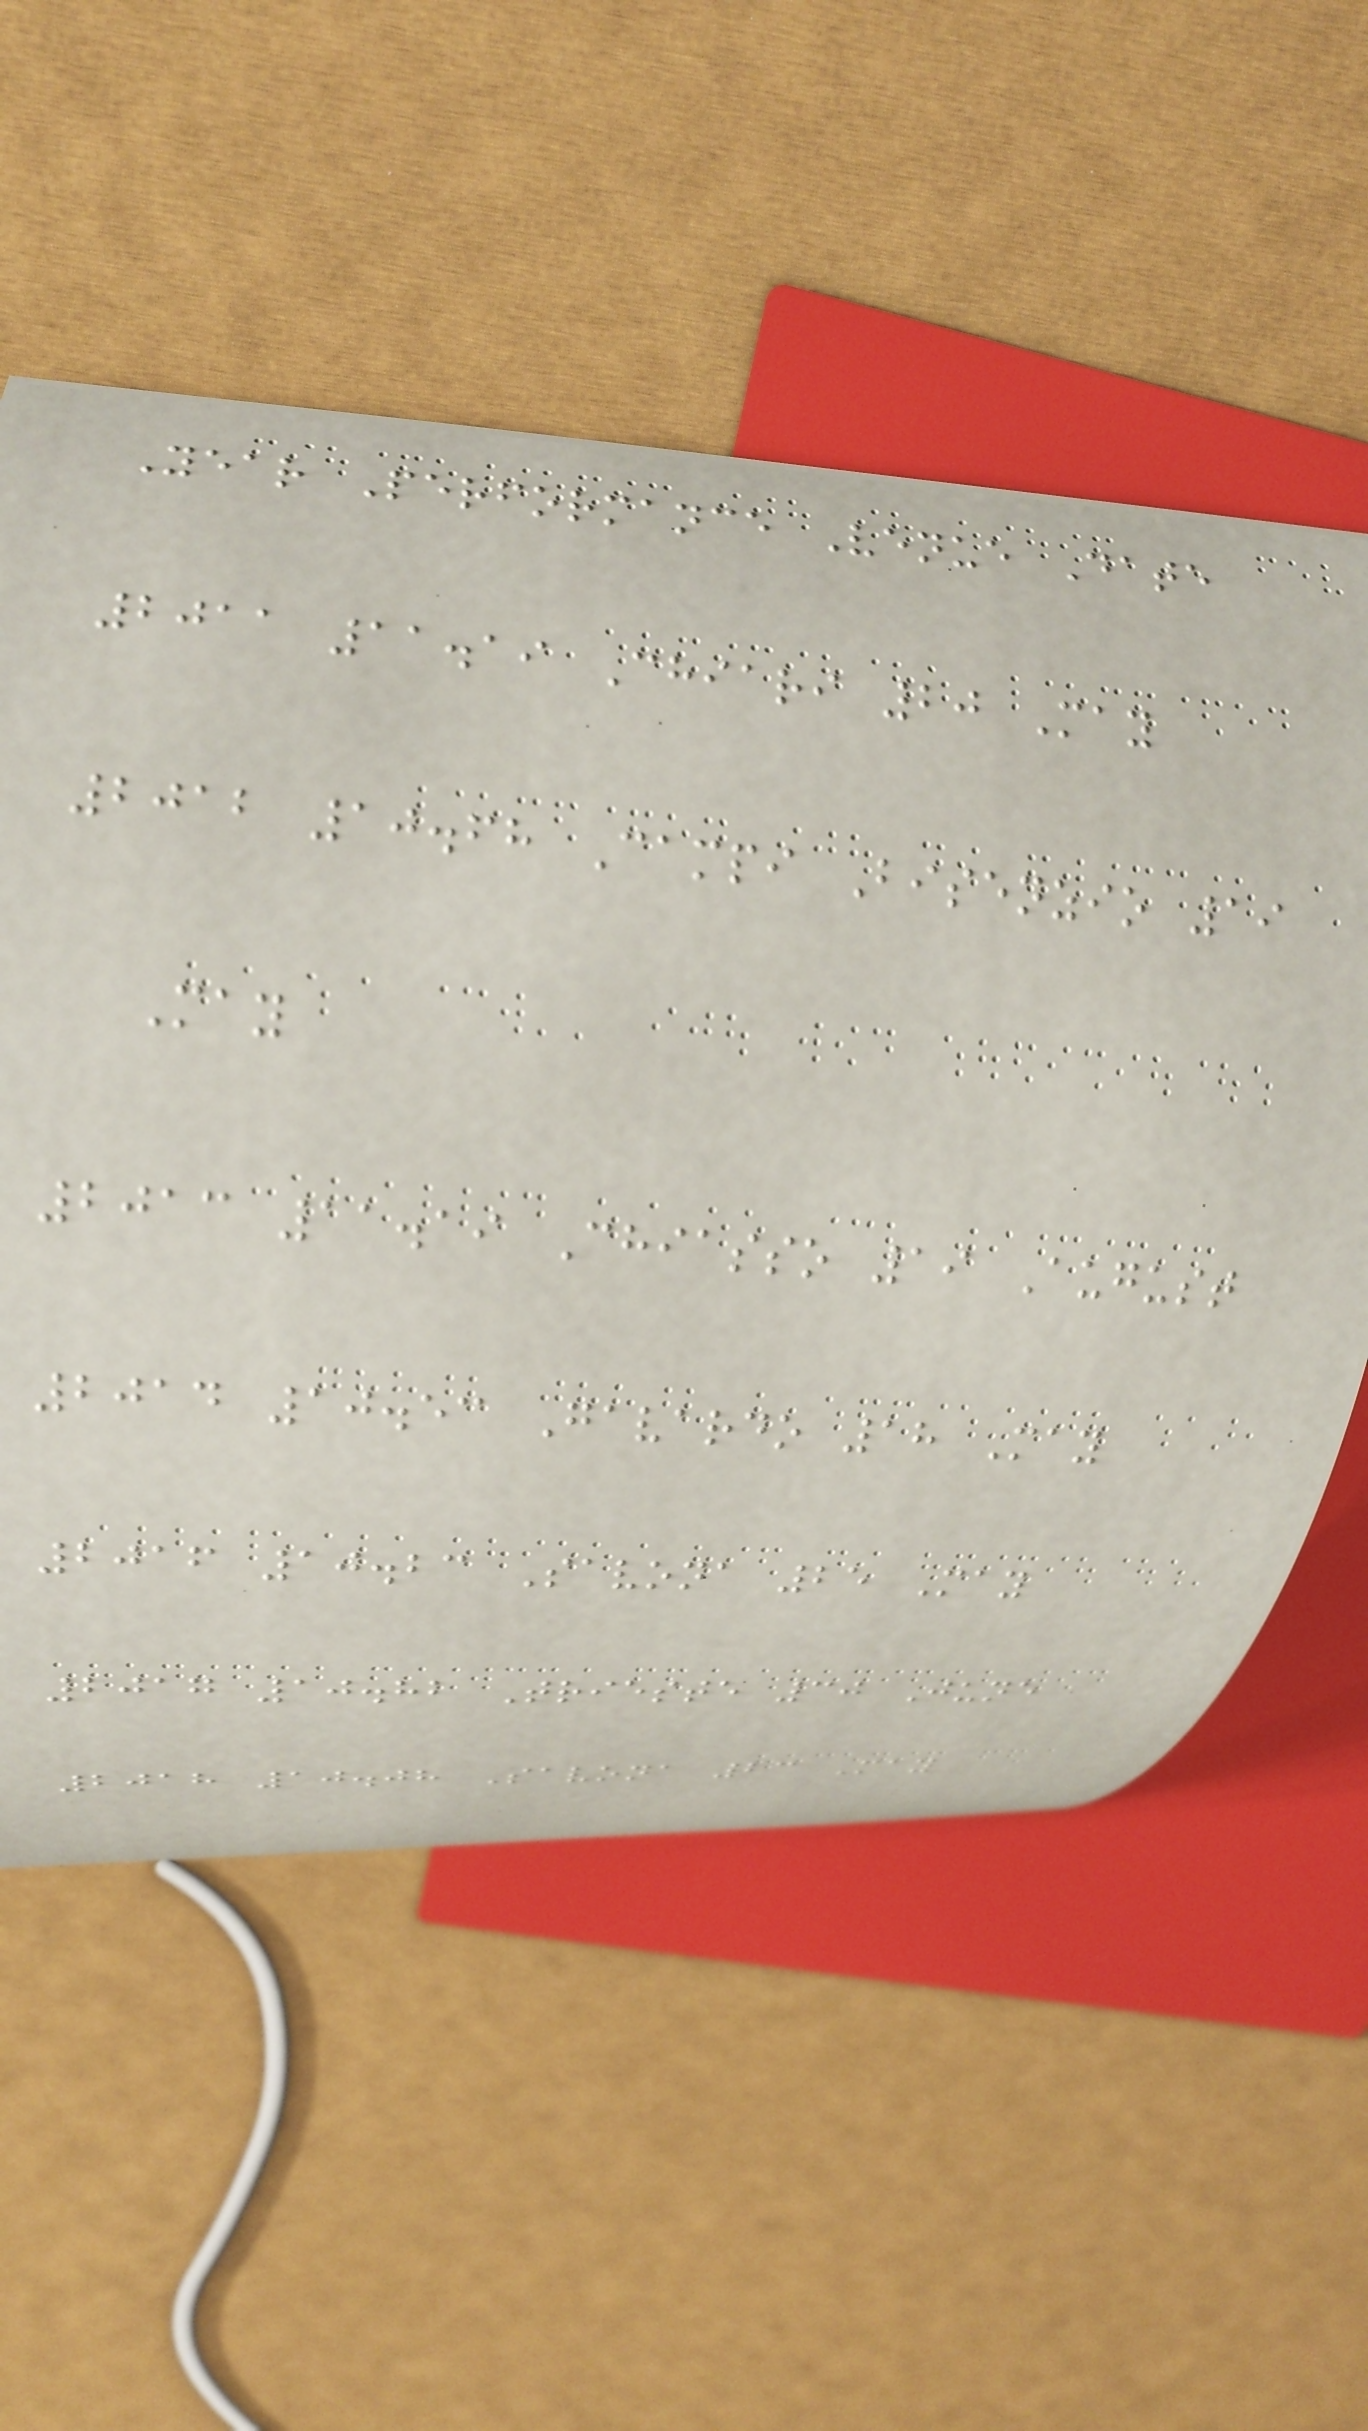Year Performance Venue Date
2011 11.19 Chiari 20 May
2012 10.68 Campi Bisenzio 19
May
2013 11.19 Chiasso 19 August
2014 10.53 Gavardo 18 May
2016 10.23 Savona 25 May
2017 10.82 Trieste 30 June
2018 10.08 Savona 23 May
